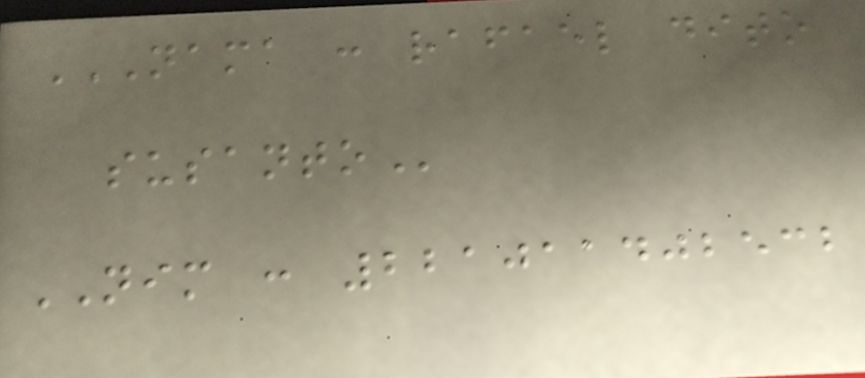NAMA : RAFAEL DITO
SUSANTO
NIM : 221011402532
